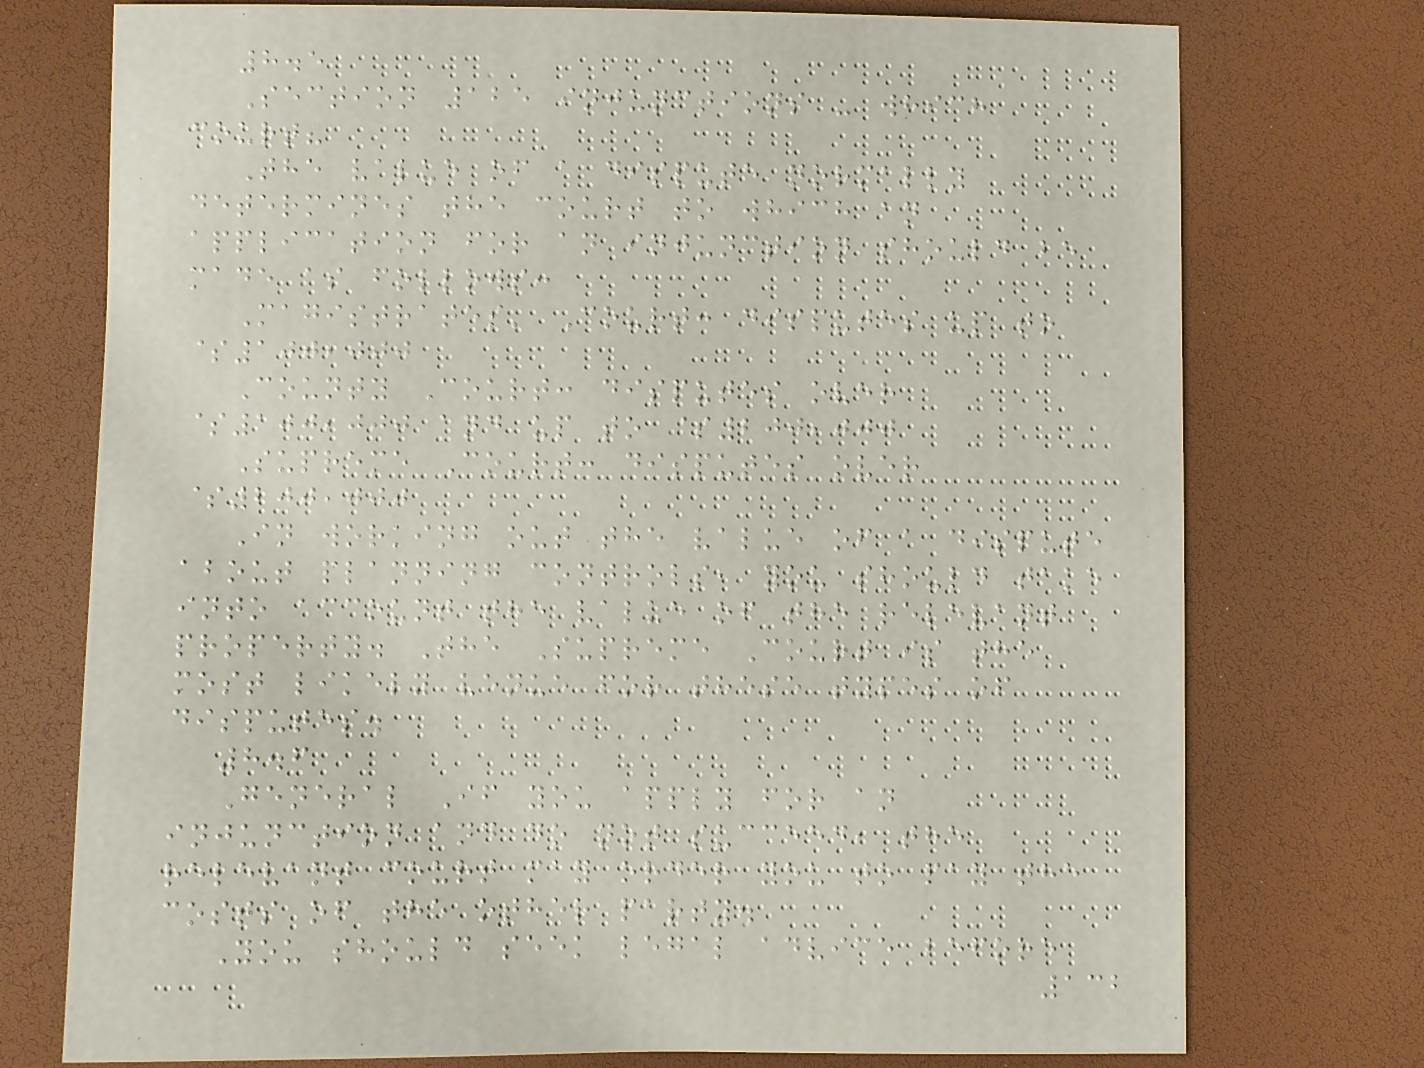8.5
Section 125 injunctions - which
court?
The value of a dispute normally
determines the court to which an
application for an injunction should be
made as follows:
Magistrates' Court: disputes up to
$100,000
County Court: disputes over
$100,000 and up to $200,000
Supreme Court: disputes over
$200,000
In working out the value of a dispute
about planning controls, you should take
into account the value of the relevant
property. The Supreme Court is the
most likely venue for these types of
disputes.
8.6
General If you apply for an
injunction and do not succeed, the
relevant court may order you to pay the
costs of the other party.
You should seek legal advice before
132
